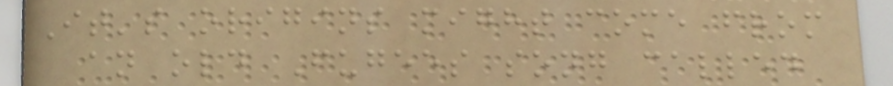It's origins might come from
an old Fugees song called
